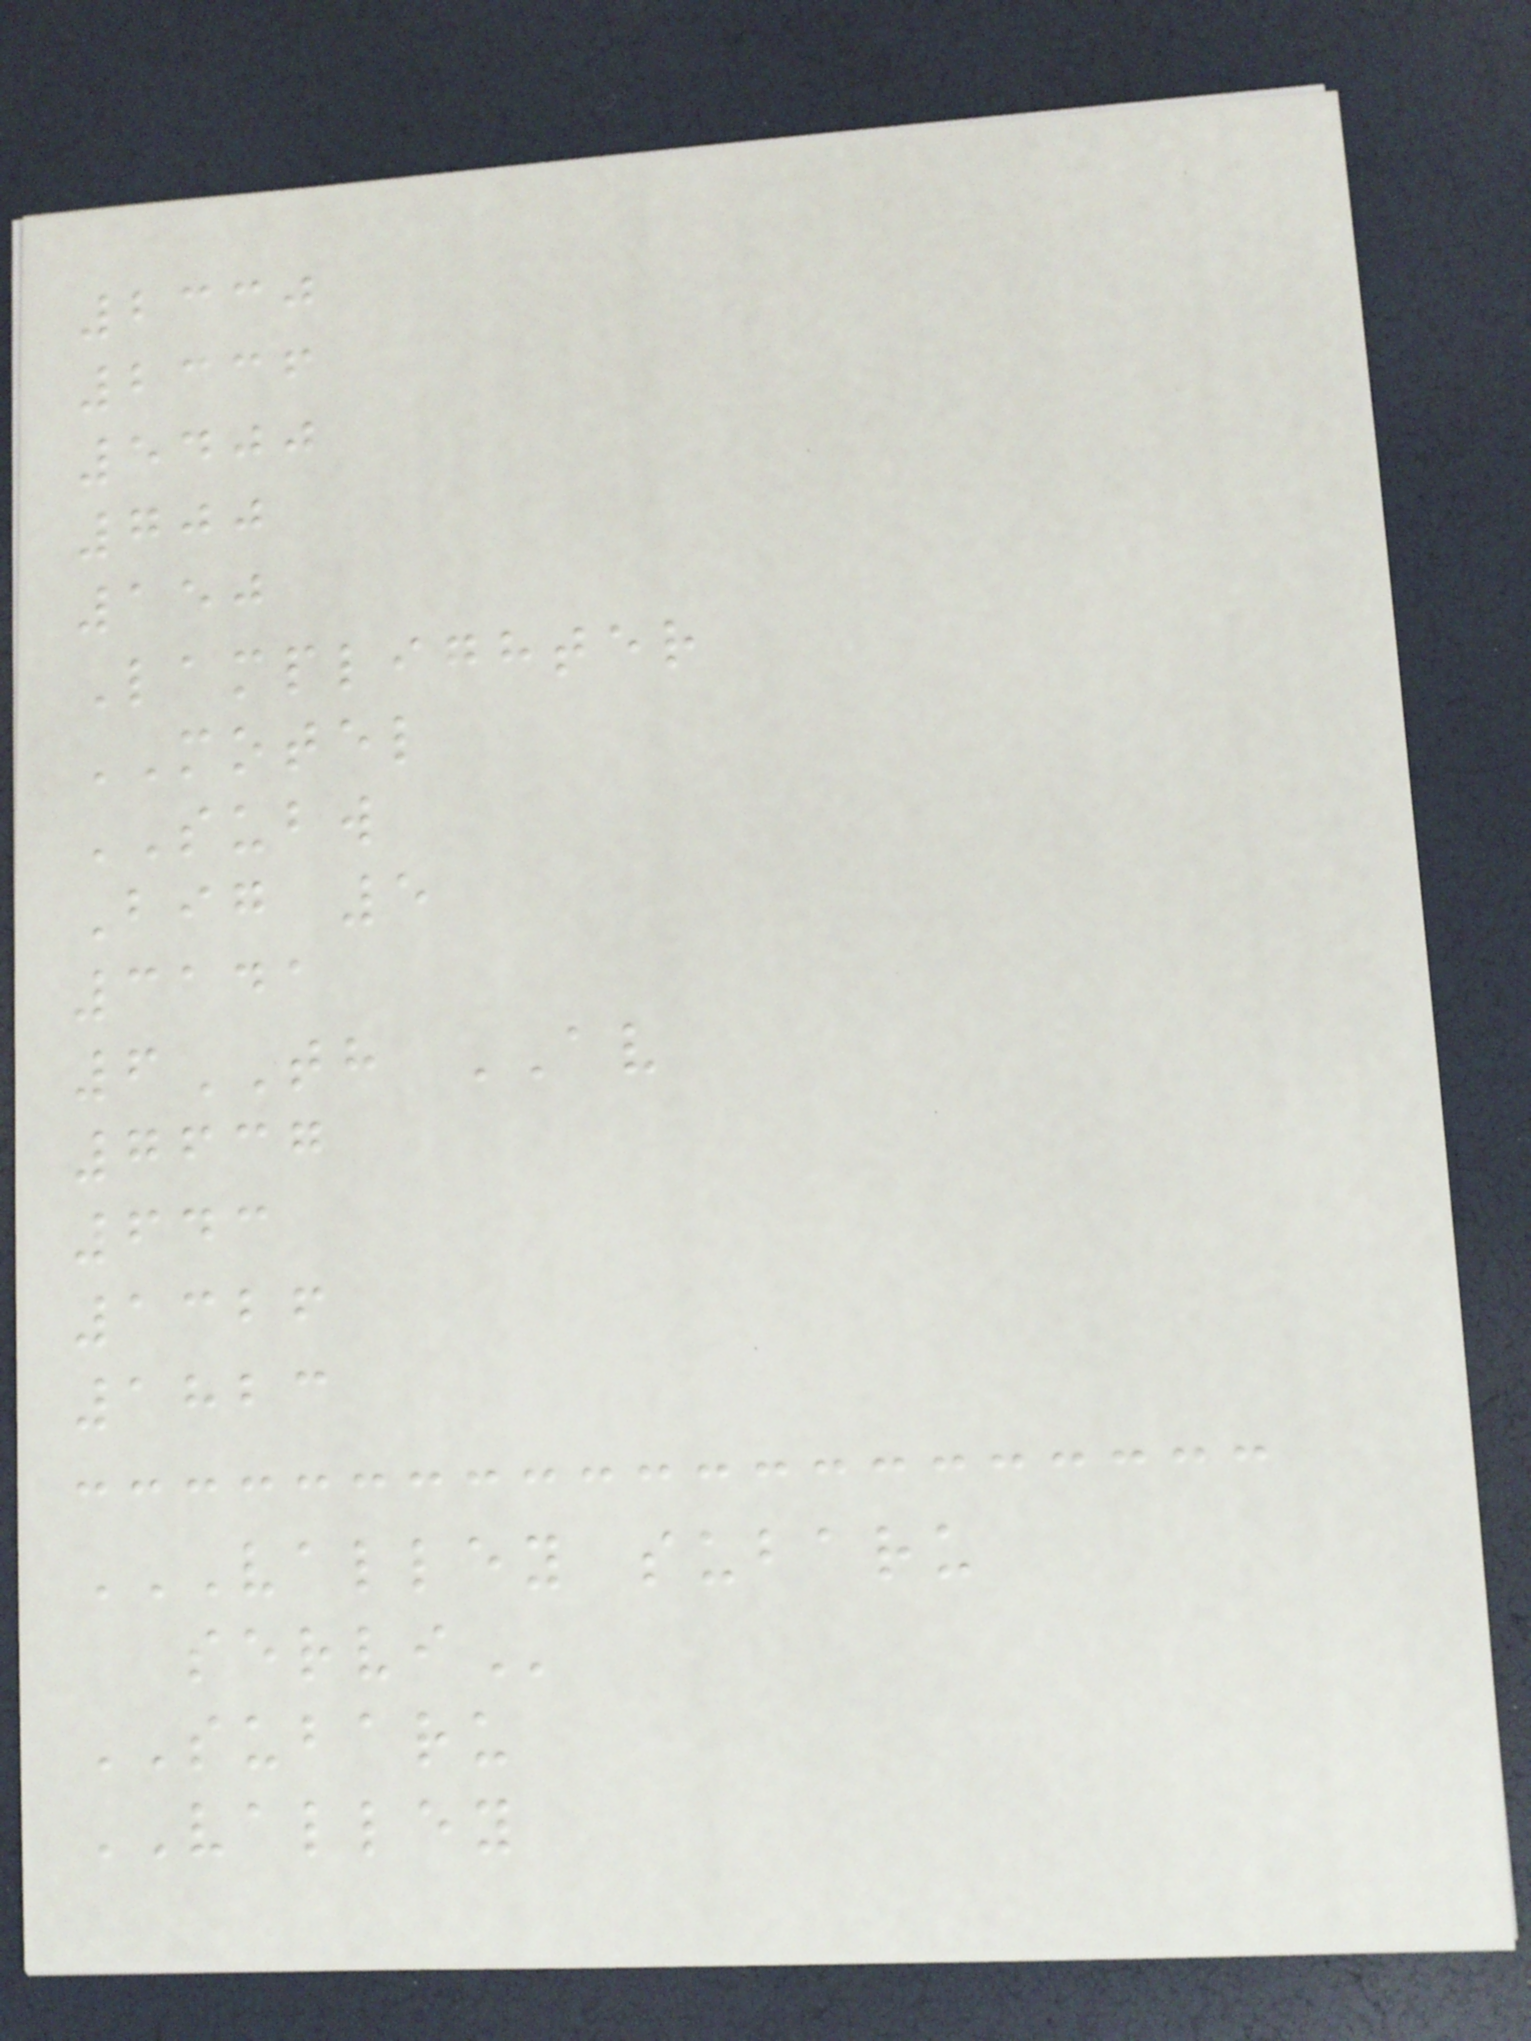2330
2336
5400
700
150
Lamplighter
MOTEL
SUBW
Big 5
3141
6TH AV
7637
643
1326
1823
VALLEY SUBARU
SERVI
SUBARU
VALLEY
